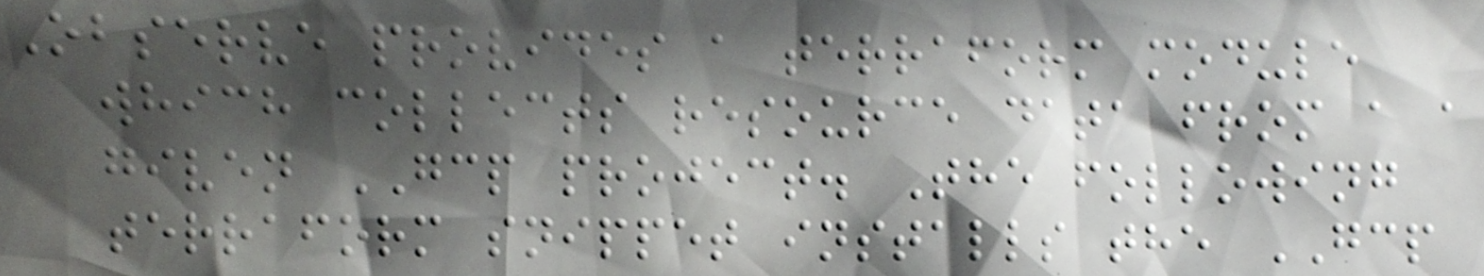Observe provides a terraform module
which collects resource data from a a
given GCP project. The following
terraform snippet installs the GCP
